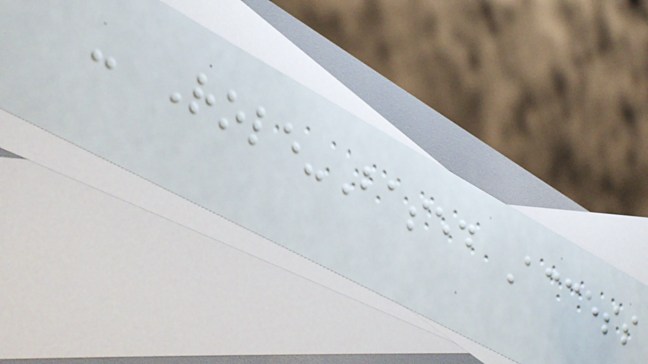- Role-Based Access
